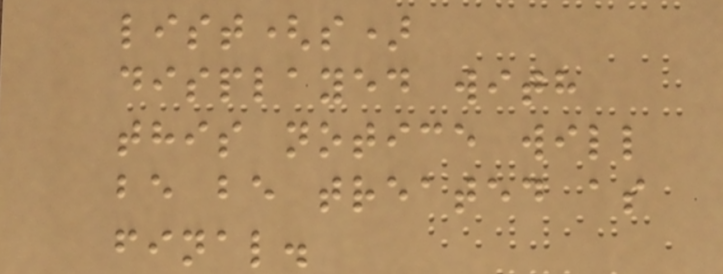list(s)
displayed with
this notice will
be be treated as
final.
